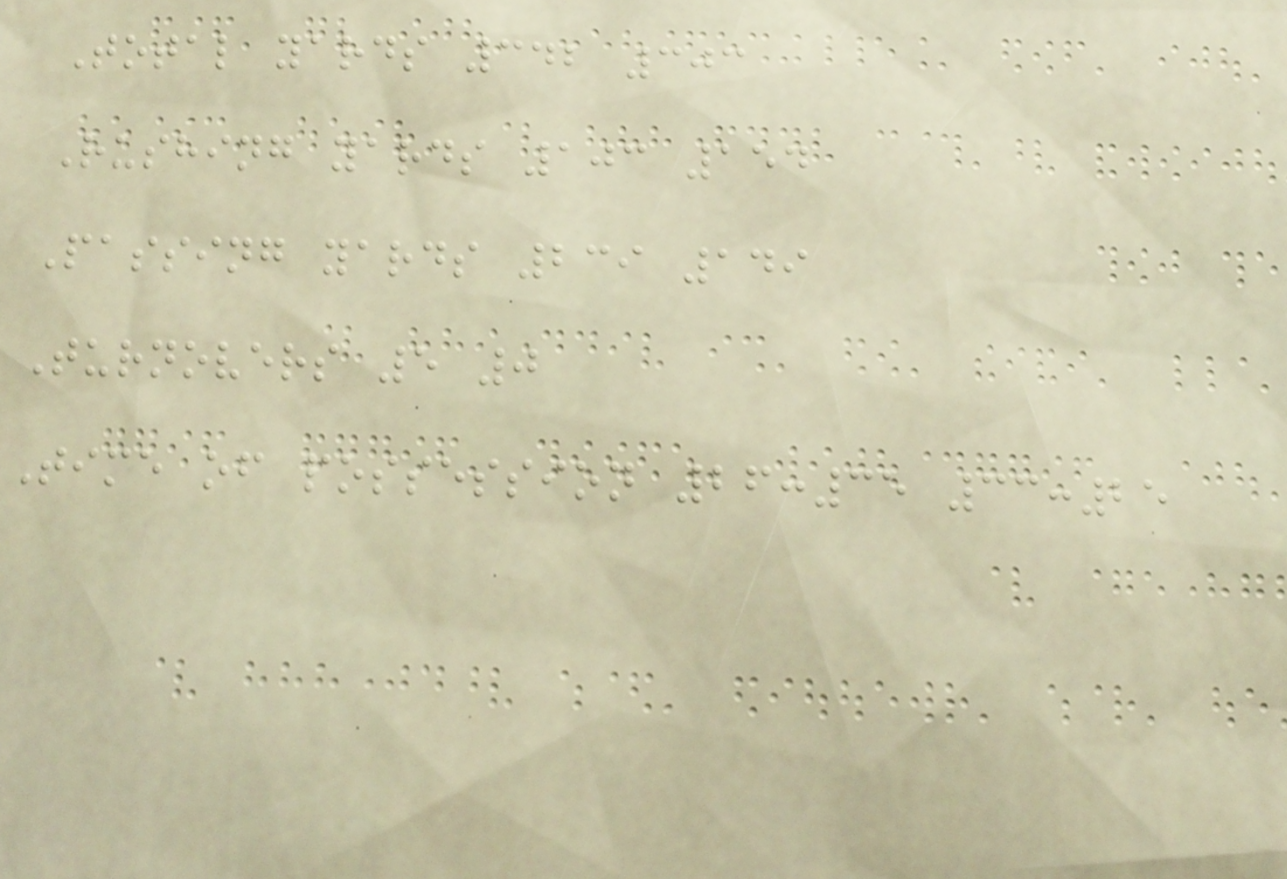Total yards 342 303
Rushing yards 103 154
Passing yards 239 149
Turnovers 5 0
Time of possession 26:35 33:25
